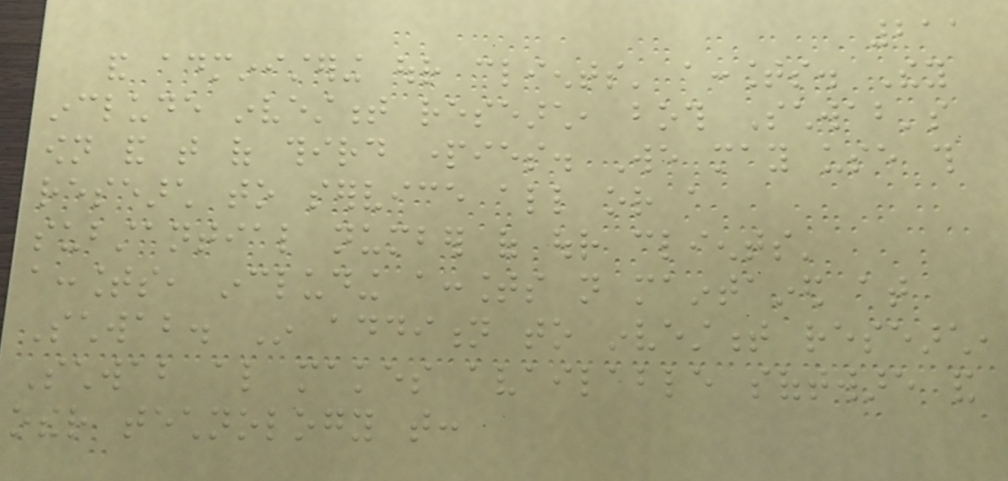211
and administering our clients' accounts. They
include investment research, both Schwab's
own and that of third parties. We may use this
research to service all or a
substantial number of our clients'
accounts, including accounts not maintained at
Schwab. In addition to investment research,
Schwab also makes available software and
other technology that:
